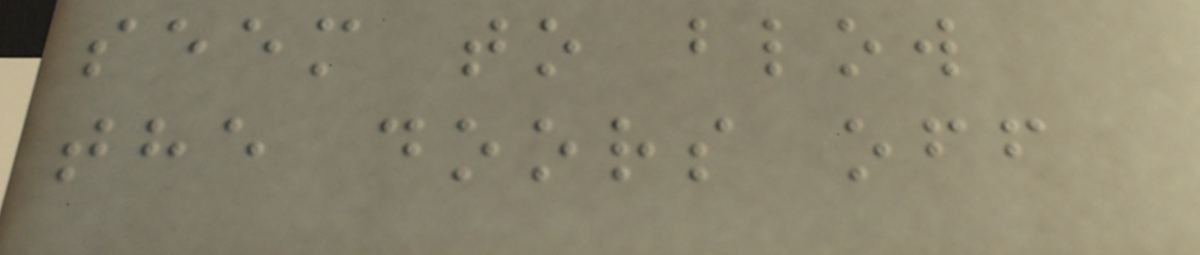seem to blow
the doors off
